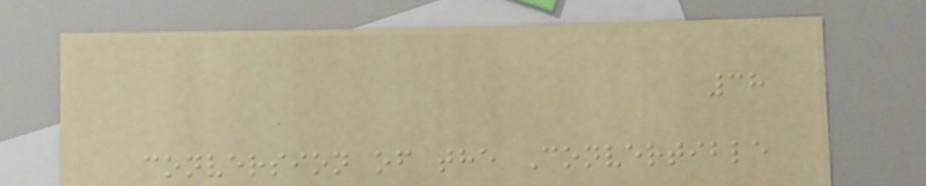38
conversion of the Convertible
